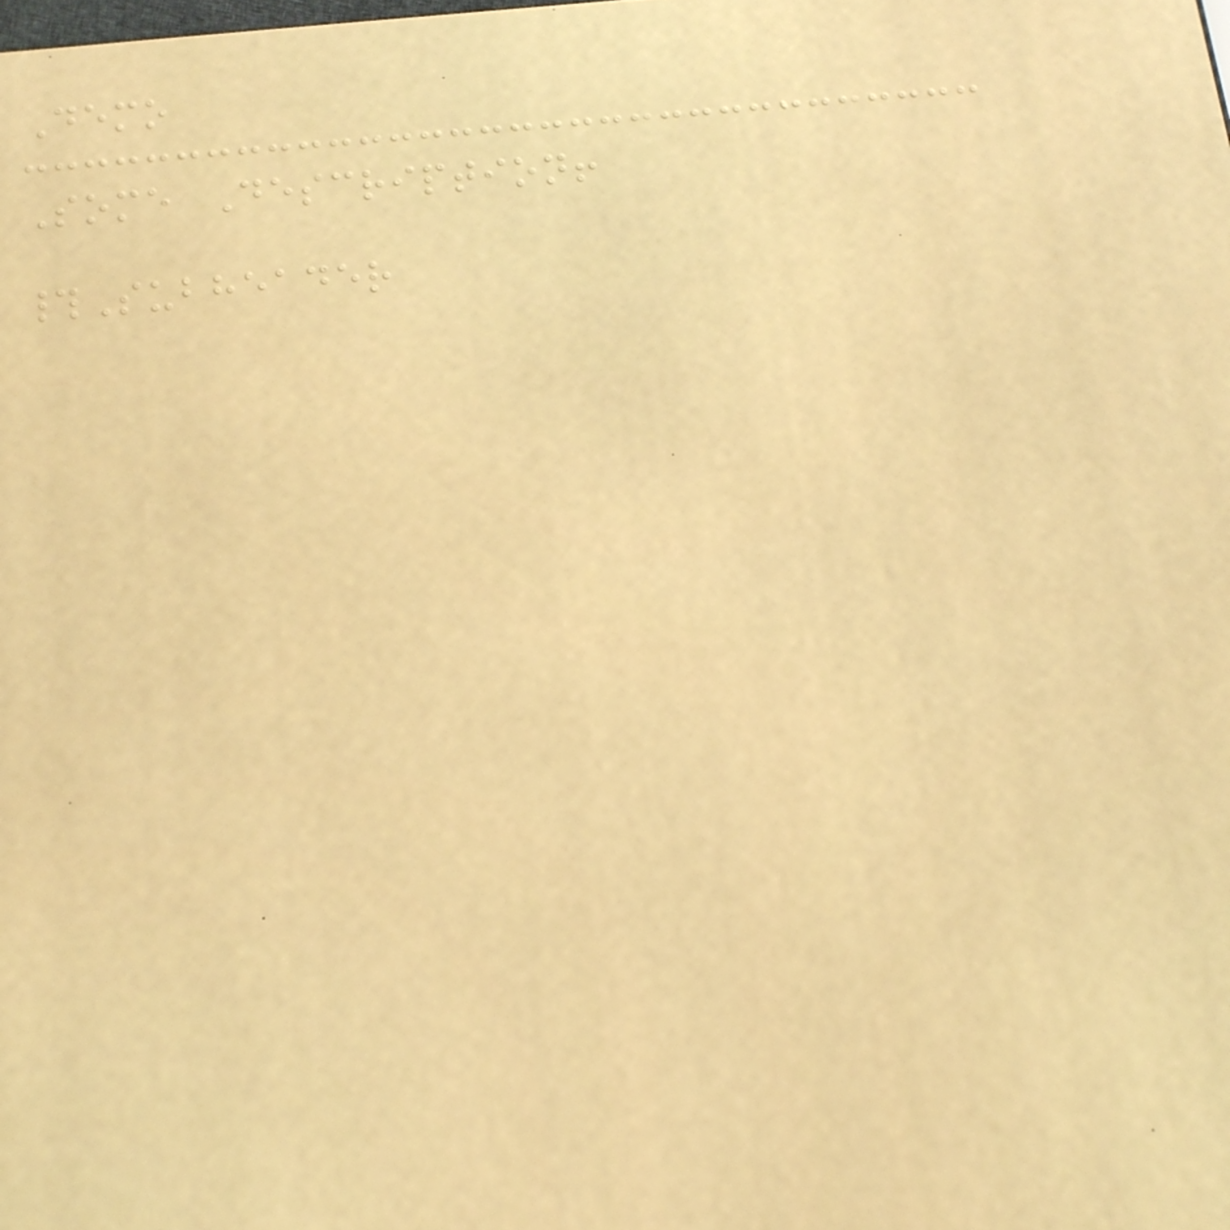Demo
Some Description!
#Subheader
